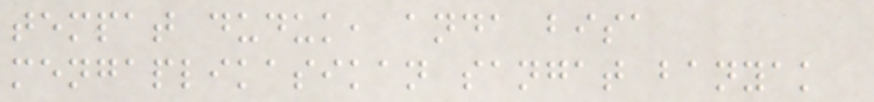tempat duduk, anda bisa
mengaplikasikan sangat banyak
